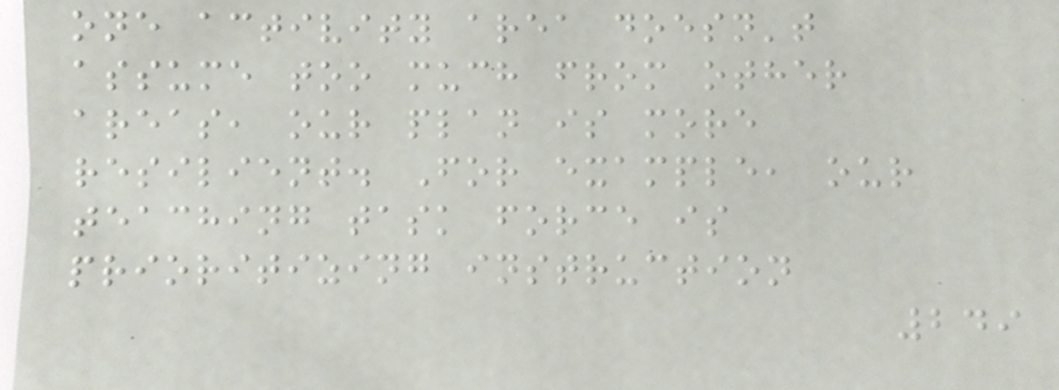one activity area doesn't
assume too much from other
areas, our plan is more
resilient. For example, our
teaching task force is
prioritizing instruction
249
